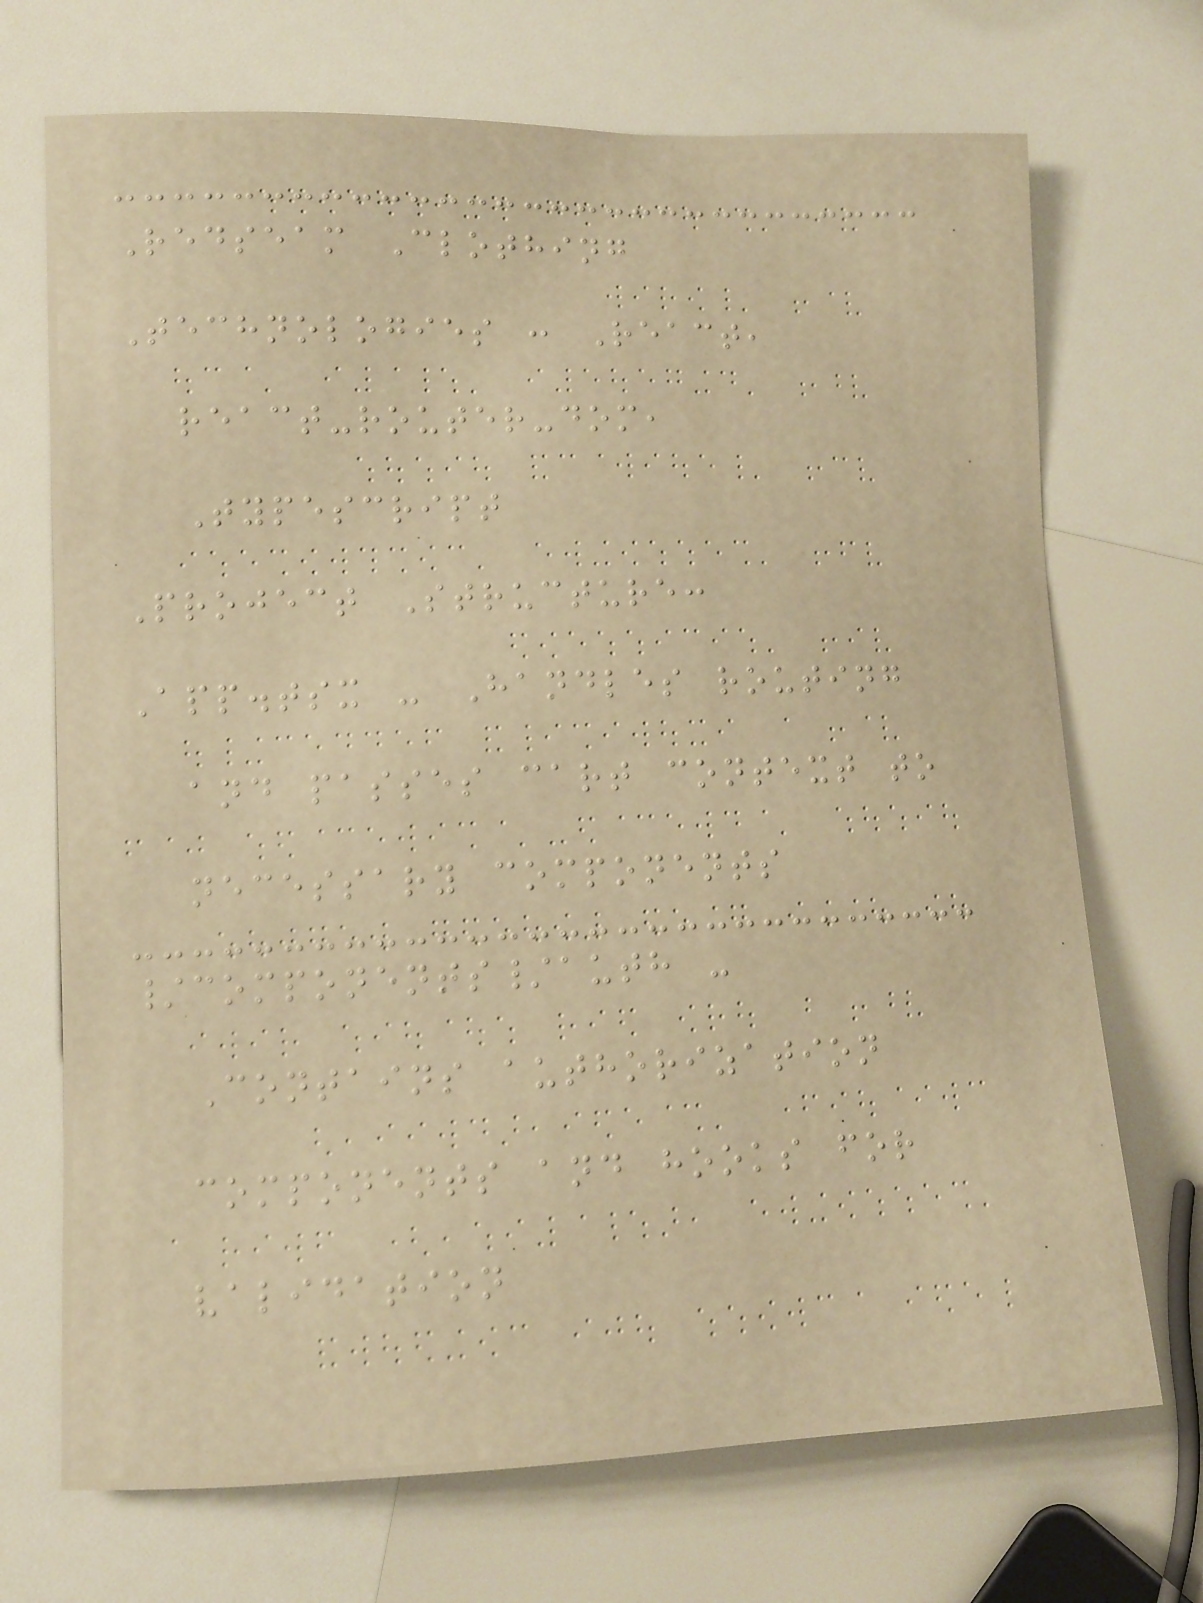Redseam Clothing
Technologies : React,
react-router-dom,
Typescript
Project Structure:
App.tsx - Handles routing
and passes cart context to
necessary components
/components/auth -
Contains authorization
components and hooks for
validation
